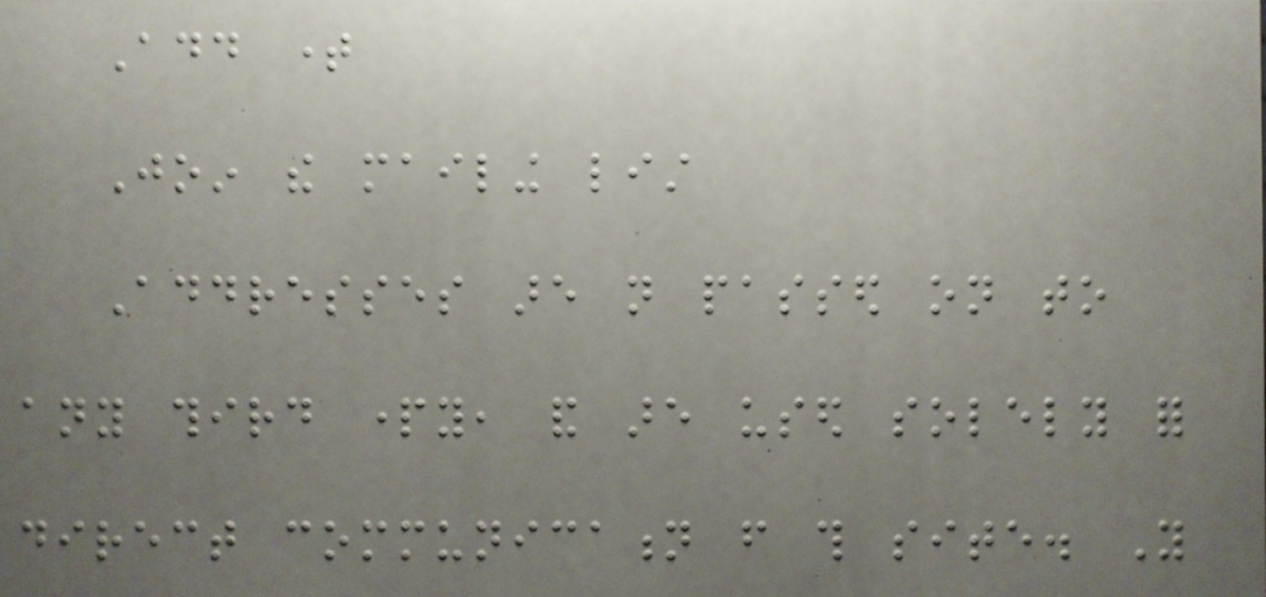Add time
Join the mailing list
Addresses are not passed on to
any third party, and are used solely for
direct communication from this site. You
